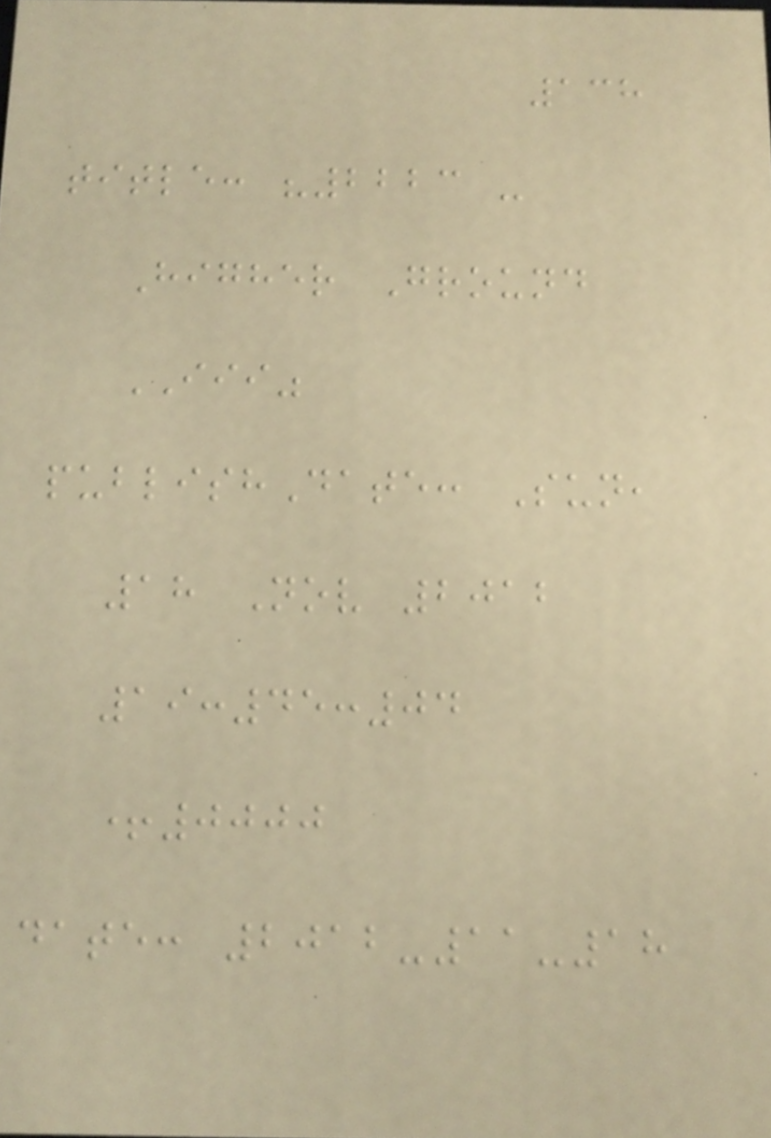138
title: "2223 -
Higher Ground
III"
publishDate: Sun,
18 Nov 2012
19:45:04
+0000
date: 2012-11-18
